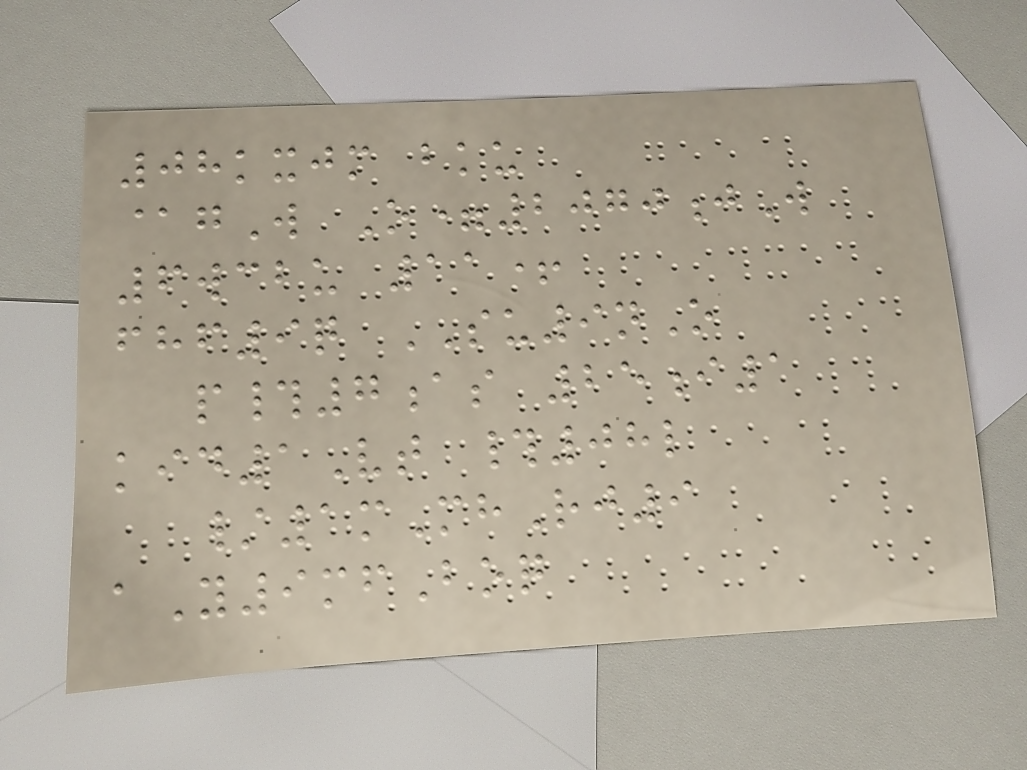08kxjm bku
@gW O=2070jW
6wcbu 11+
fhf9q SU9nO
p#7as 25i1
kid1Vt #08l
/1mMhRj9
aY9mfBoq
